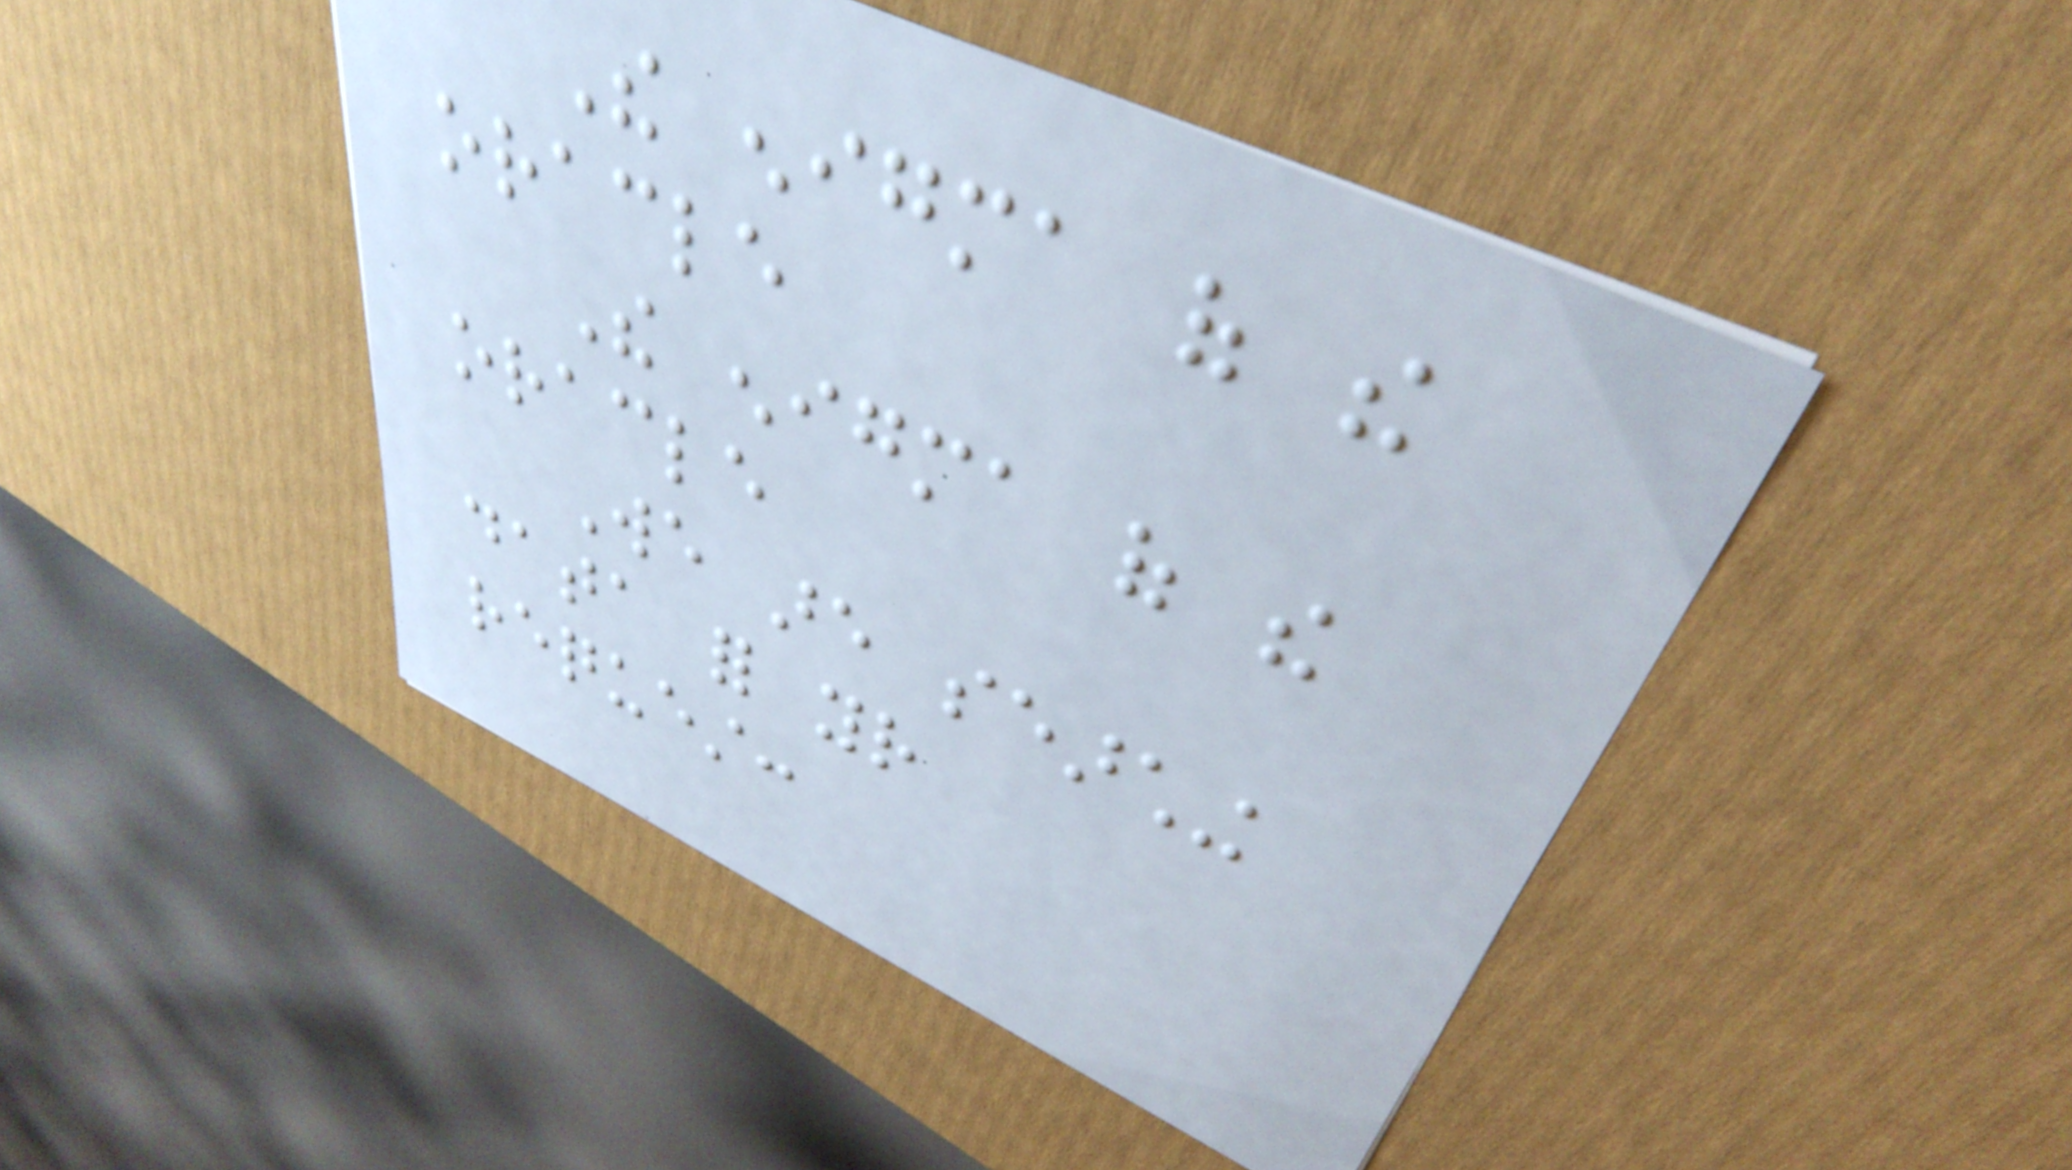The enigma of the
oracle
The enigma of the
oracle
We are searching
data for your
request:
